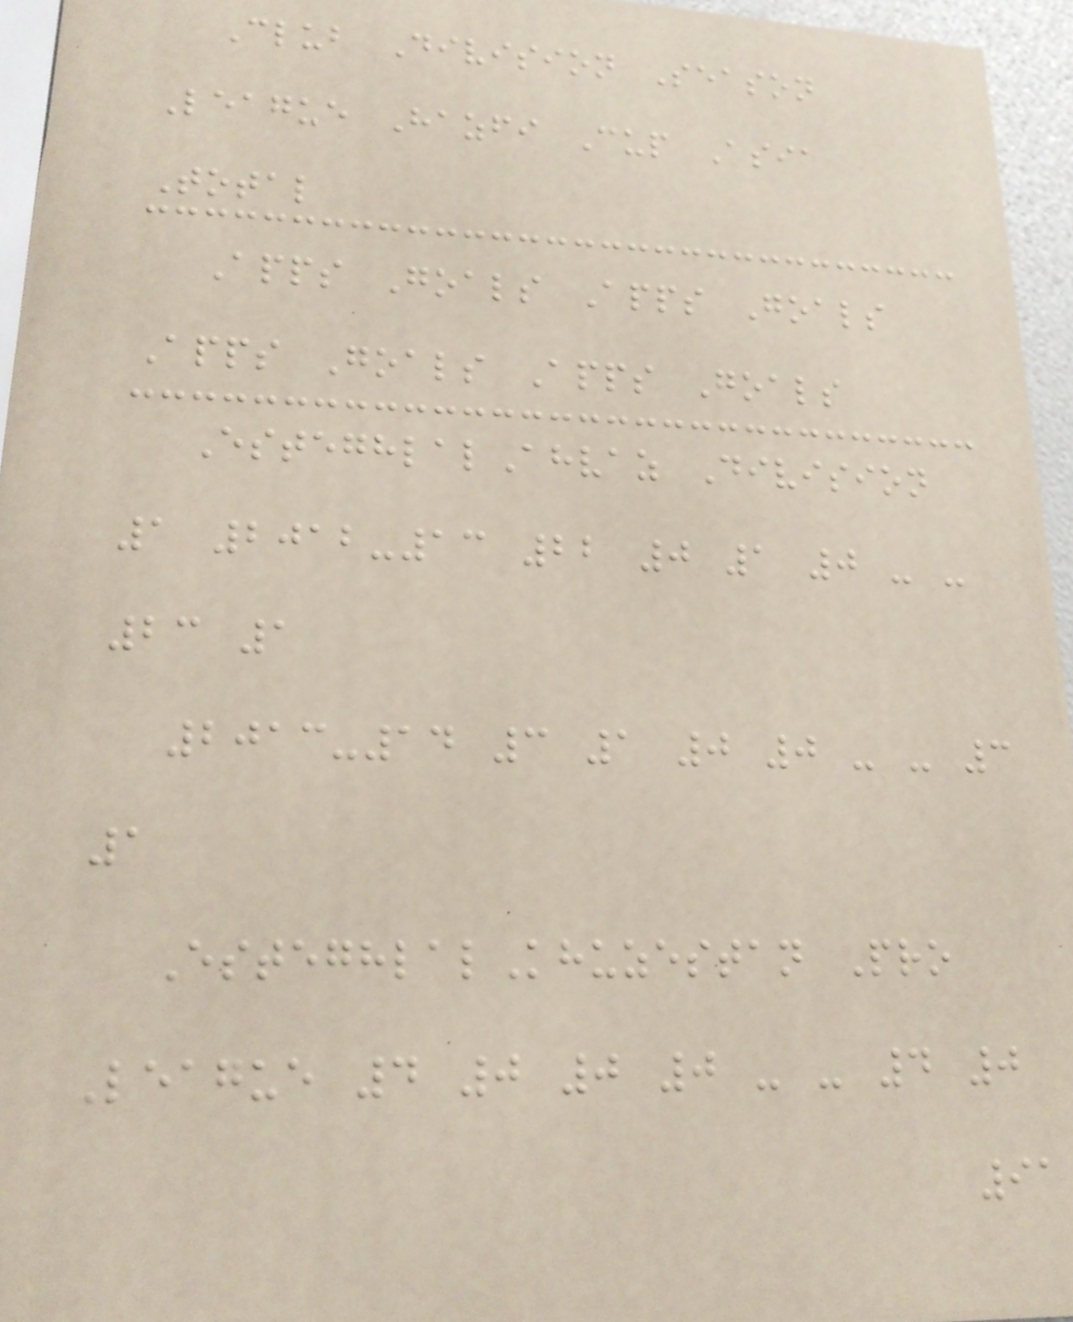Club Division Season
League Hazfi Cup Asia
Total
Apps Goals Apps Goals
Apps Goals Apps Goals
EsteghlalAhvaz Division
1 2012-13 22 0 1 0 - -
23 1
2013-14 3 1 0 0 - - 3
1
EsteghlalKhuzestan Pro
League 4 0 0 0 - - 4 0
91
